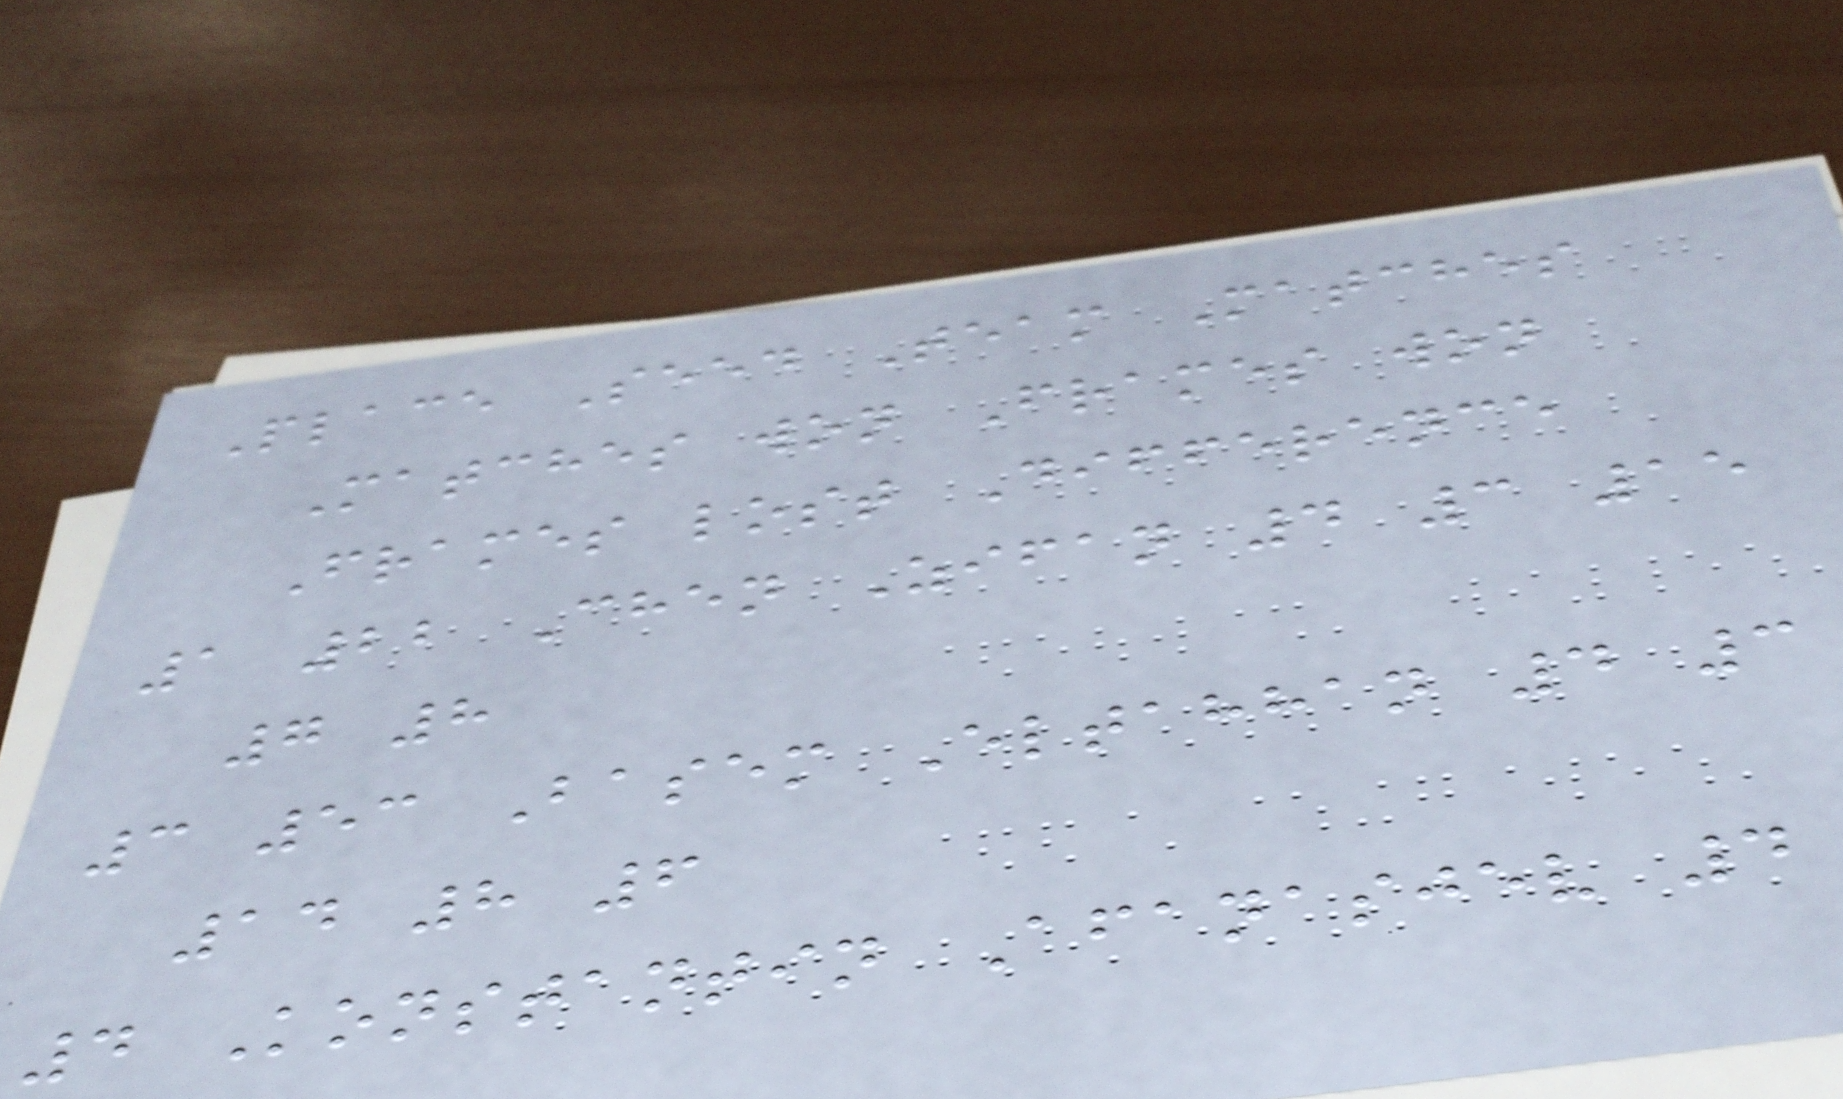Place Seed Team Matches
Matches won Frames won
Frames lost Difference
1 22 Chen Zifan 4 3 15
7 8
3 53 Basem Eltahhan 4 3
14 8 6
4 Konstantin Afanasjev 4
